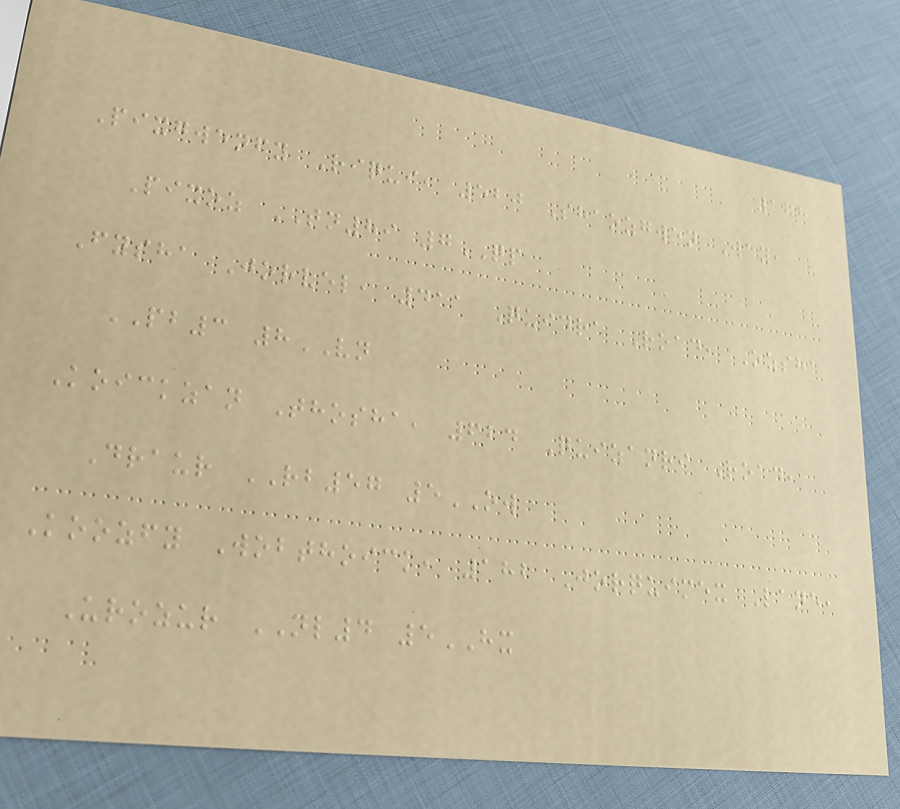168
Pixgwenfy Riqui, 520 Shaozgwen Way,
Pixoz TN89 7QP
Fysha Jorvel, 411 Quidra Road, Ozsha
PB3 8VN
Koickzan Thosha, 624 Quizanri Road,
Draur RB57 5OW
Koozfy Wobthoick, 182 Jorquimex Lane,
Urozur NL4 5HX
